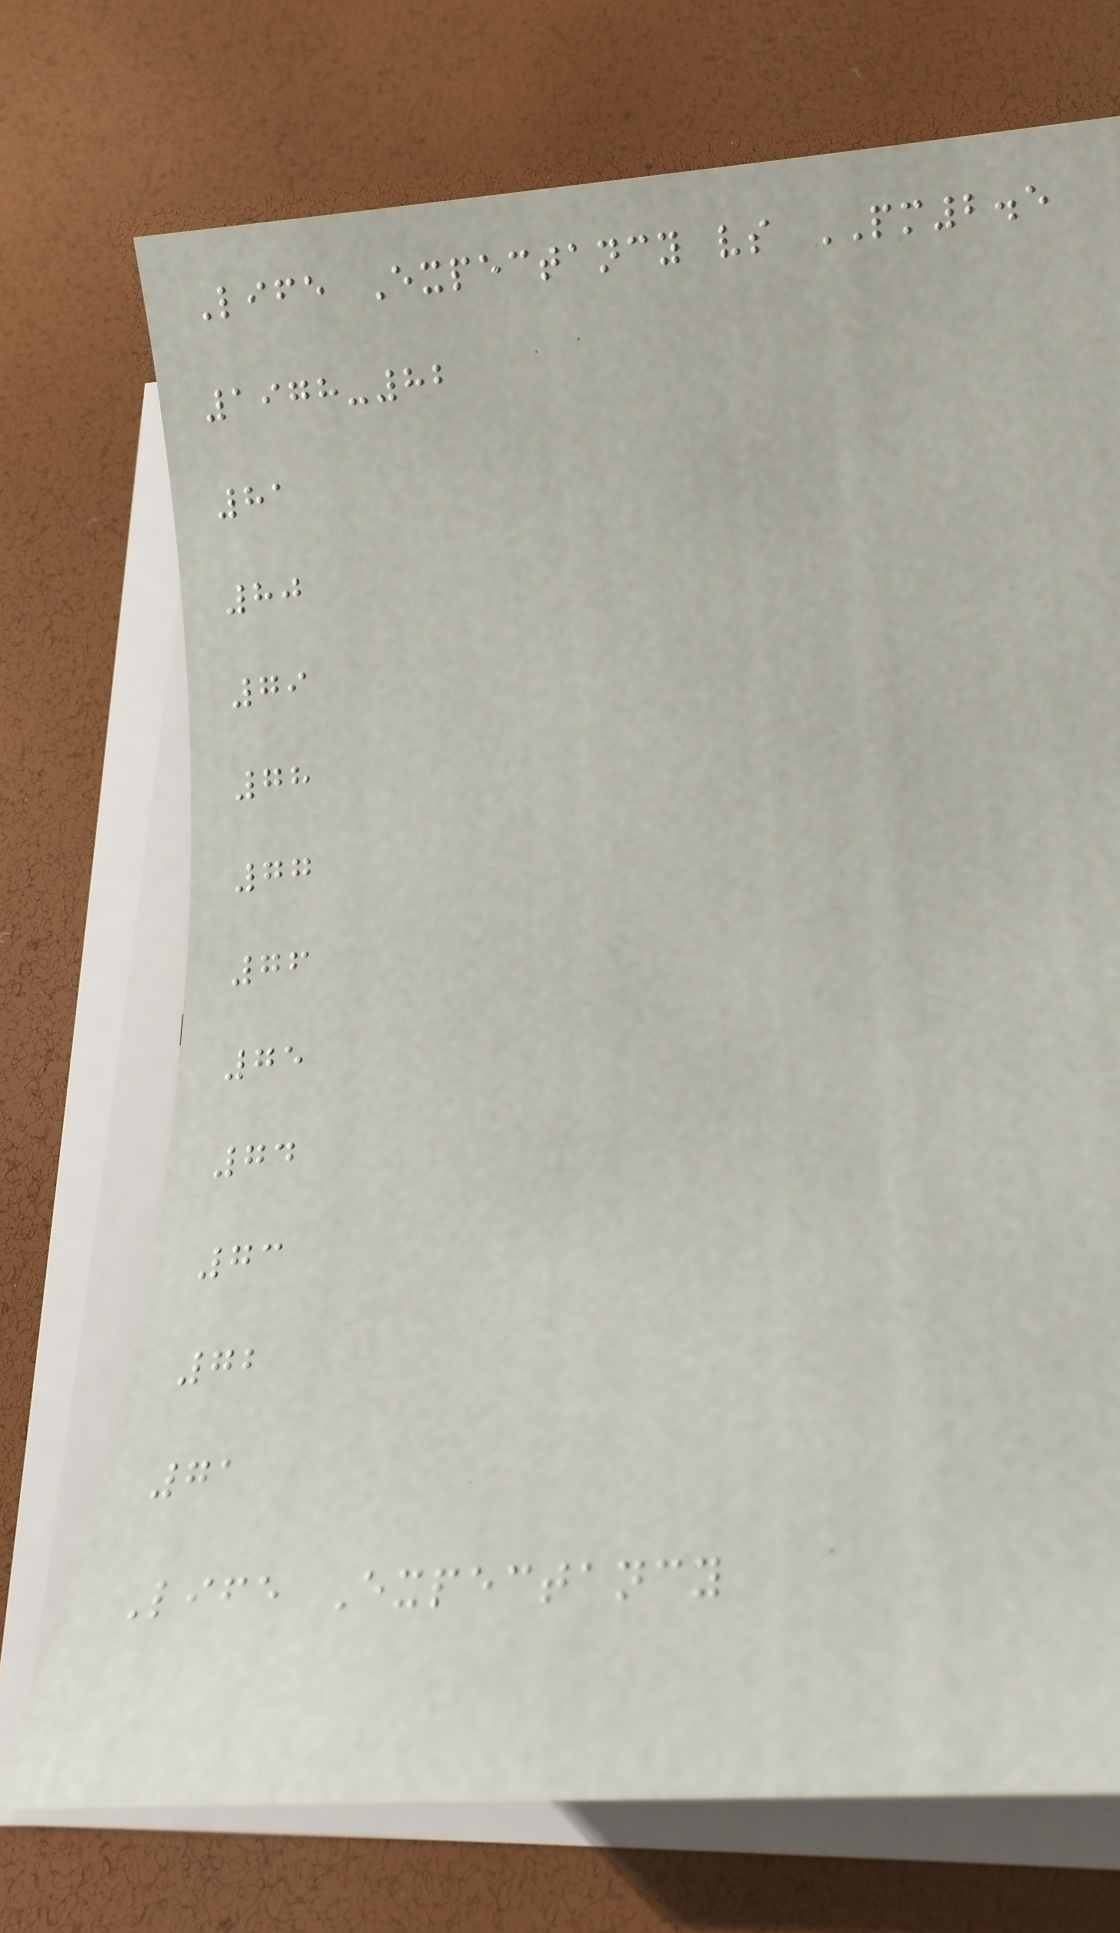Life Expectancy vs PM2.5
1978-82
81
80
79
78
77
76
75
74
73
72
71
Life Expectancy
